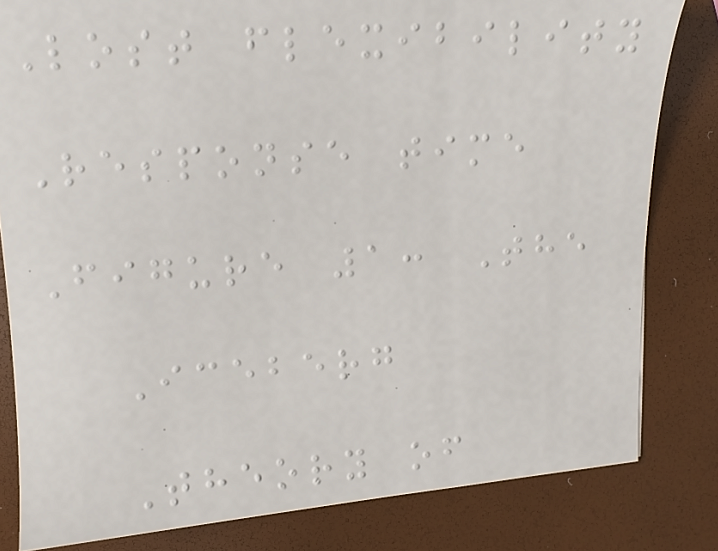Lost flexibility
Response time
Figure 1: The
Iceberg
Theory of
